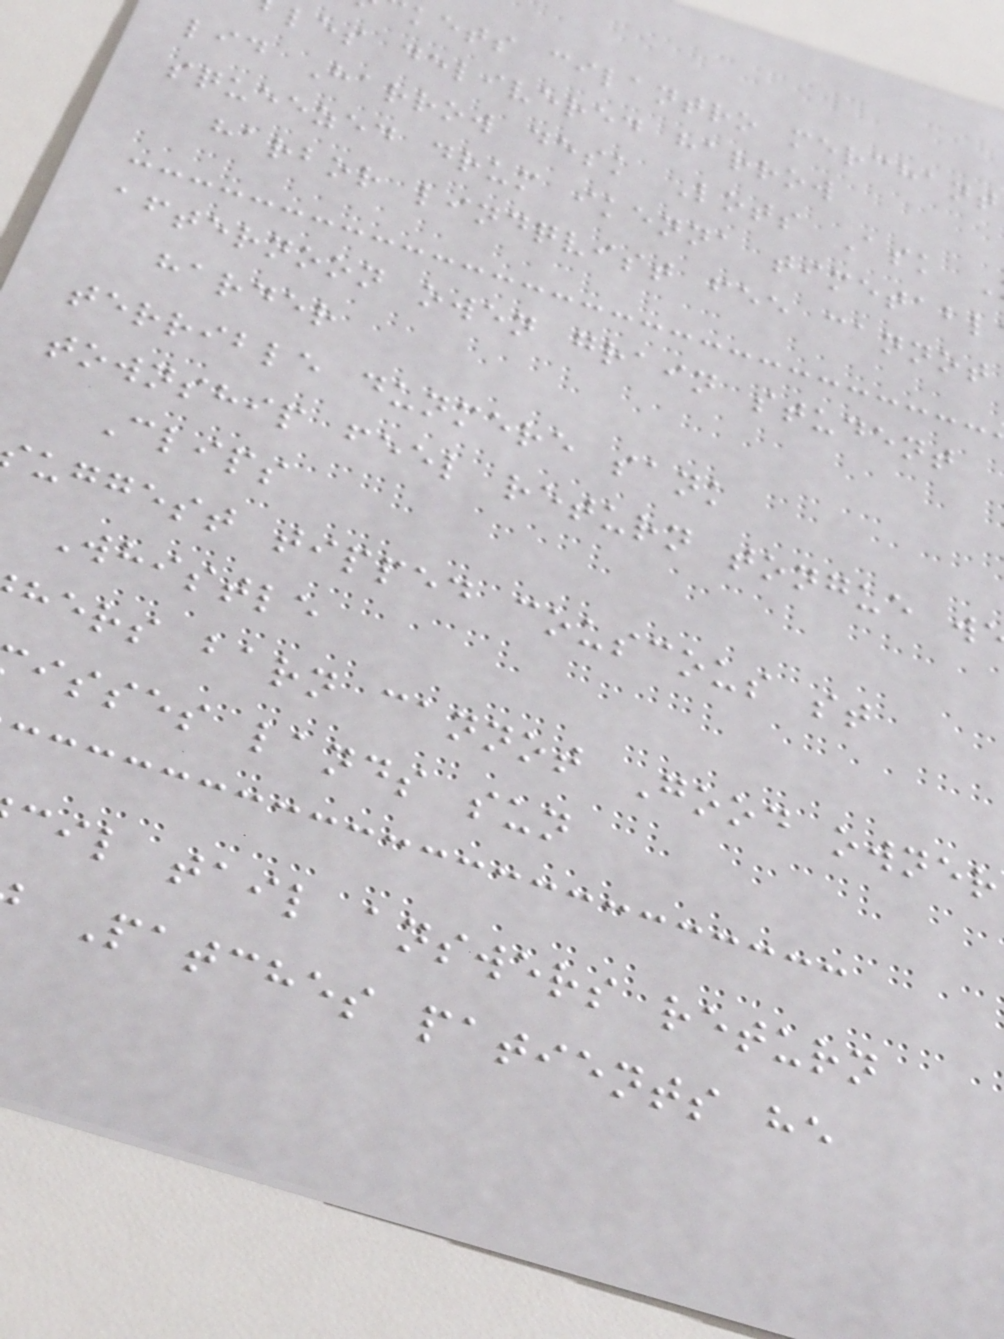kets cilantro merchant
les delivered harrow
lid Harrow desk Lots Ask
squeezed drum ikenna timetabl
harbor lindqvist fee cannot
afternoon owen grain student
harder
terrible dunmere sank
township feel return tongue w
Clips
uggest tipped couscous st
Whistle
hers barn cannot Good owner
isses lands sun
cil tail answers return
Patches patients he
